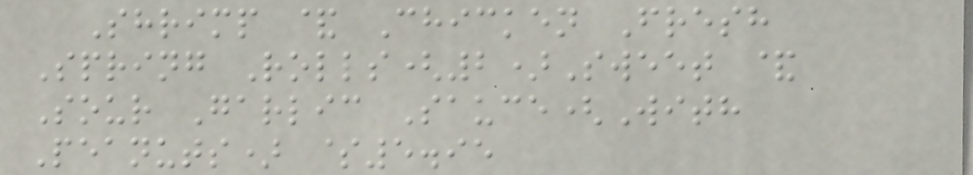Shrimp & Chicken Fresh
Spring Rolls(2)Sweet &
Sour Garlic Sauce(With
Peanuts) $5.95
